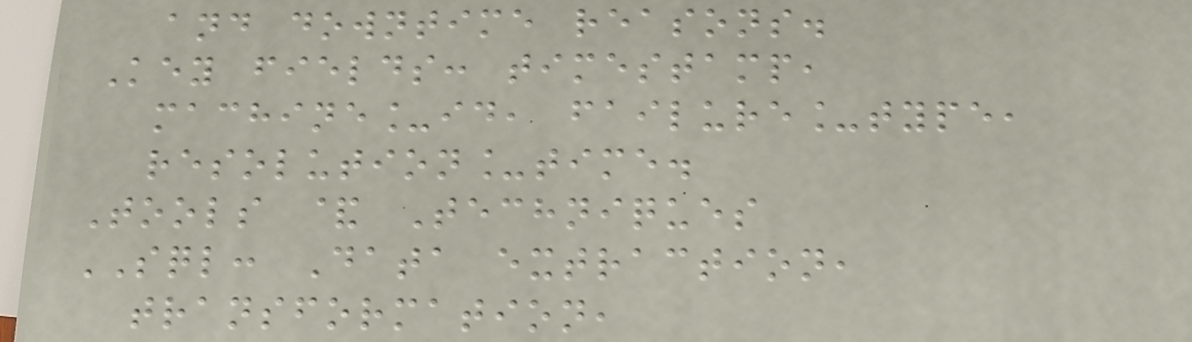and downtime reasons.
Key fields: timestamp,
machine_id, failure_type,
resolution_time.
Tools & Techniques
SQL: Data extraction,
transformation,
